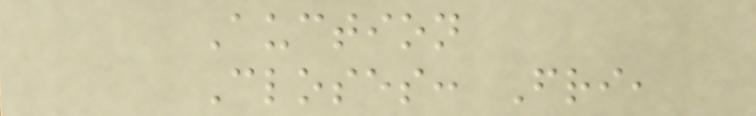Auction
Closes: Fri,
